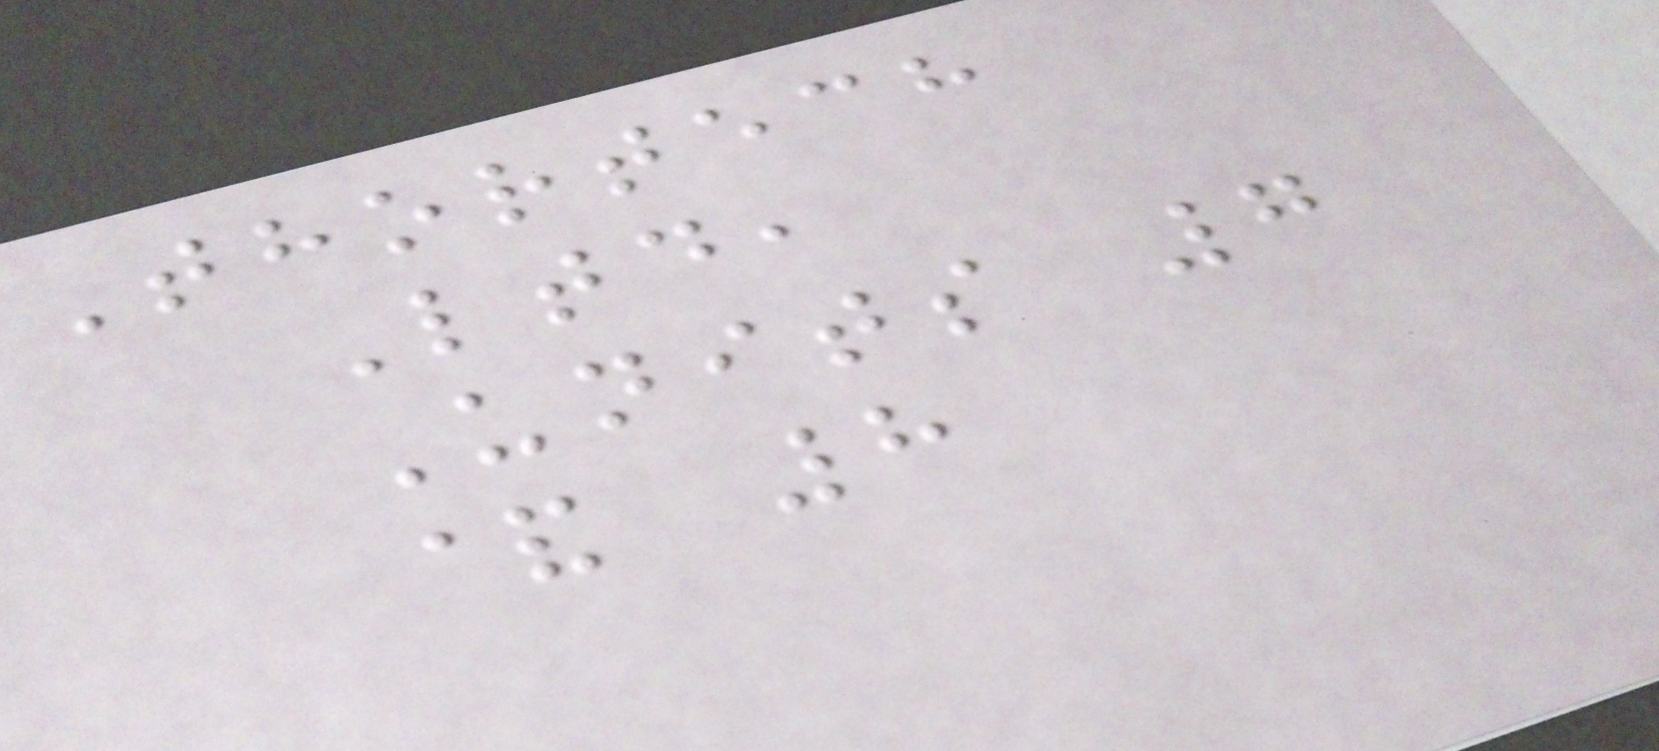Thortech
Ltd,
Units 7
& 8
